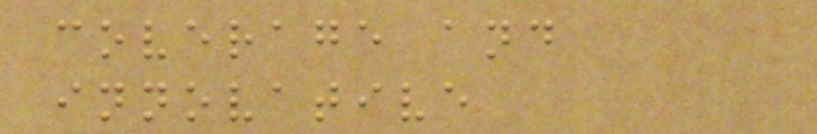coverage and
innovative
